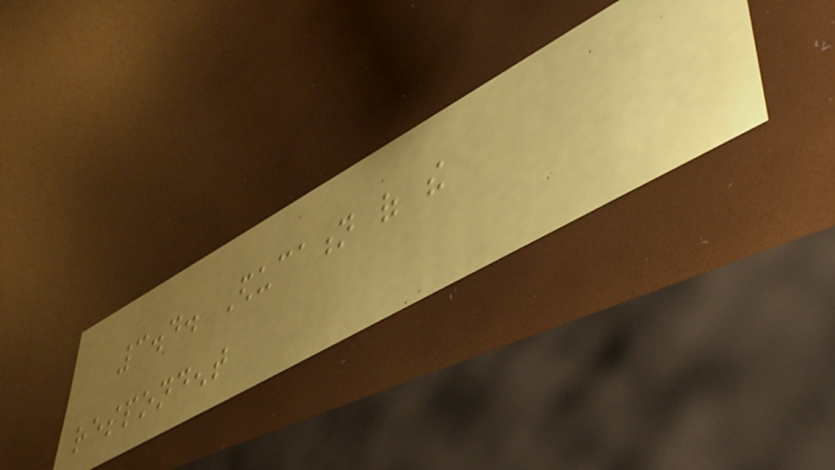3.4. Education of the
respondent
